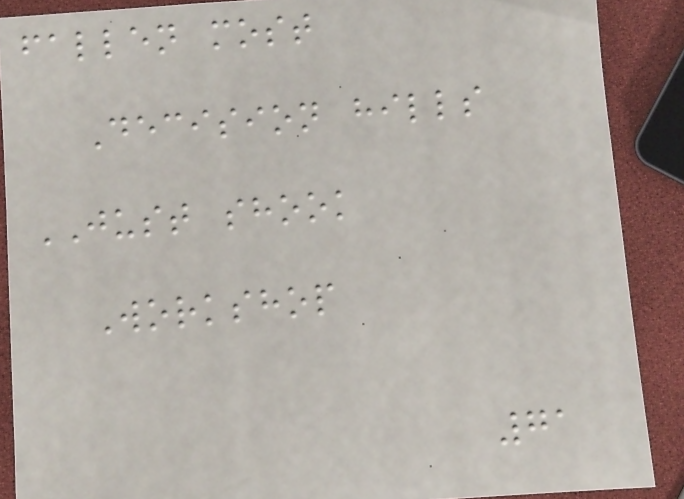fallen most
Decision hills
JUST shook
Workshop
71
